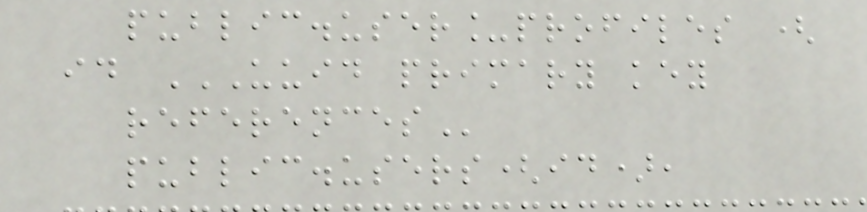public.user_profiles (
id UUID PRIMARY KEY
REFERENCES
public.users(id),
